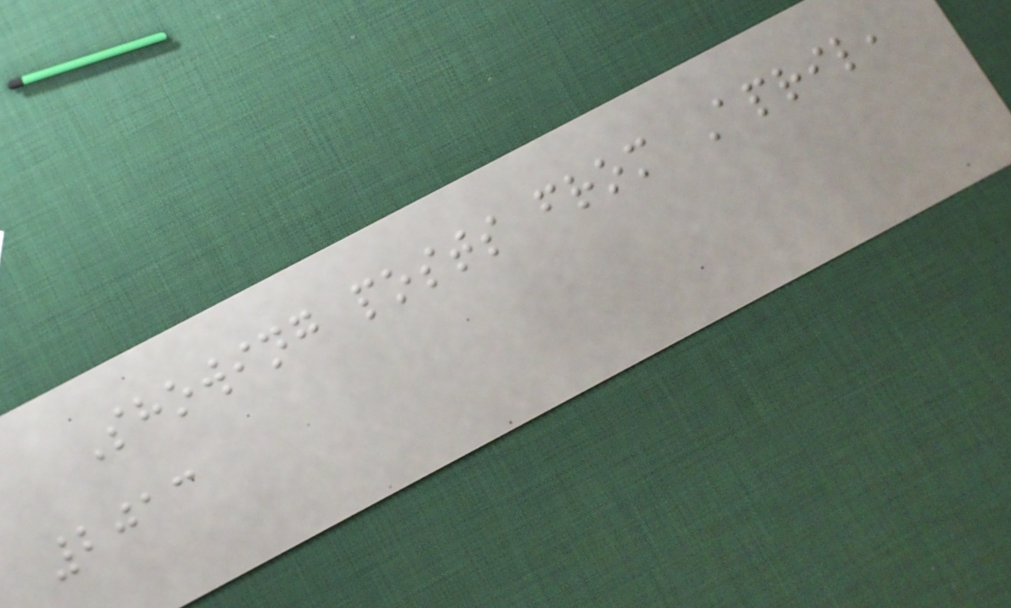Showing posts from April,
2013
